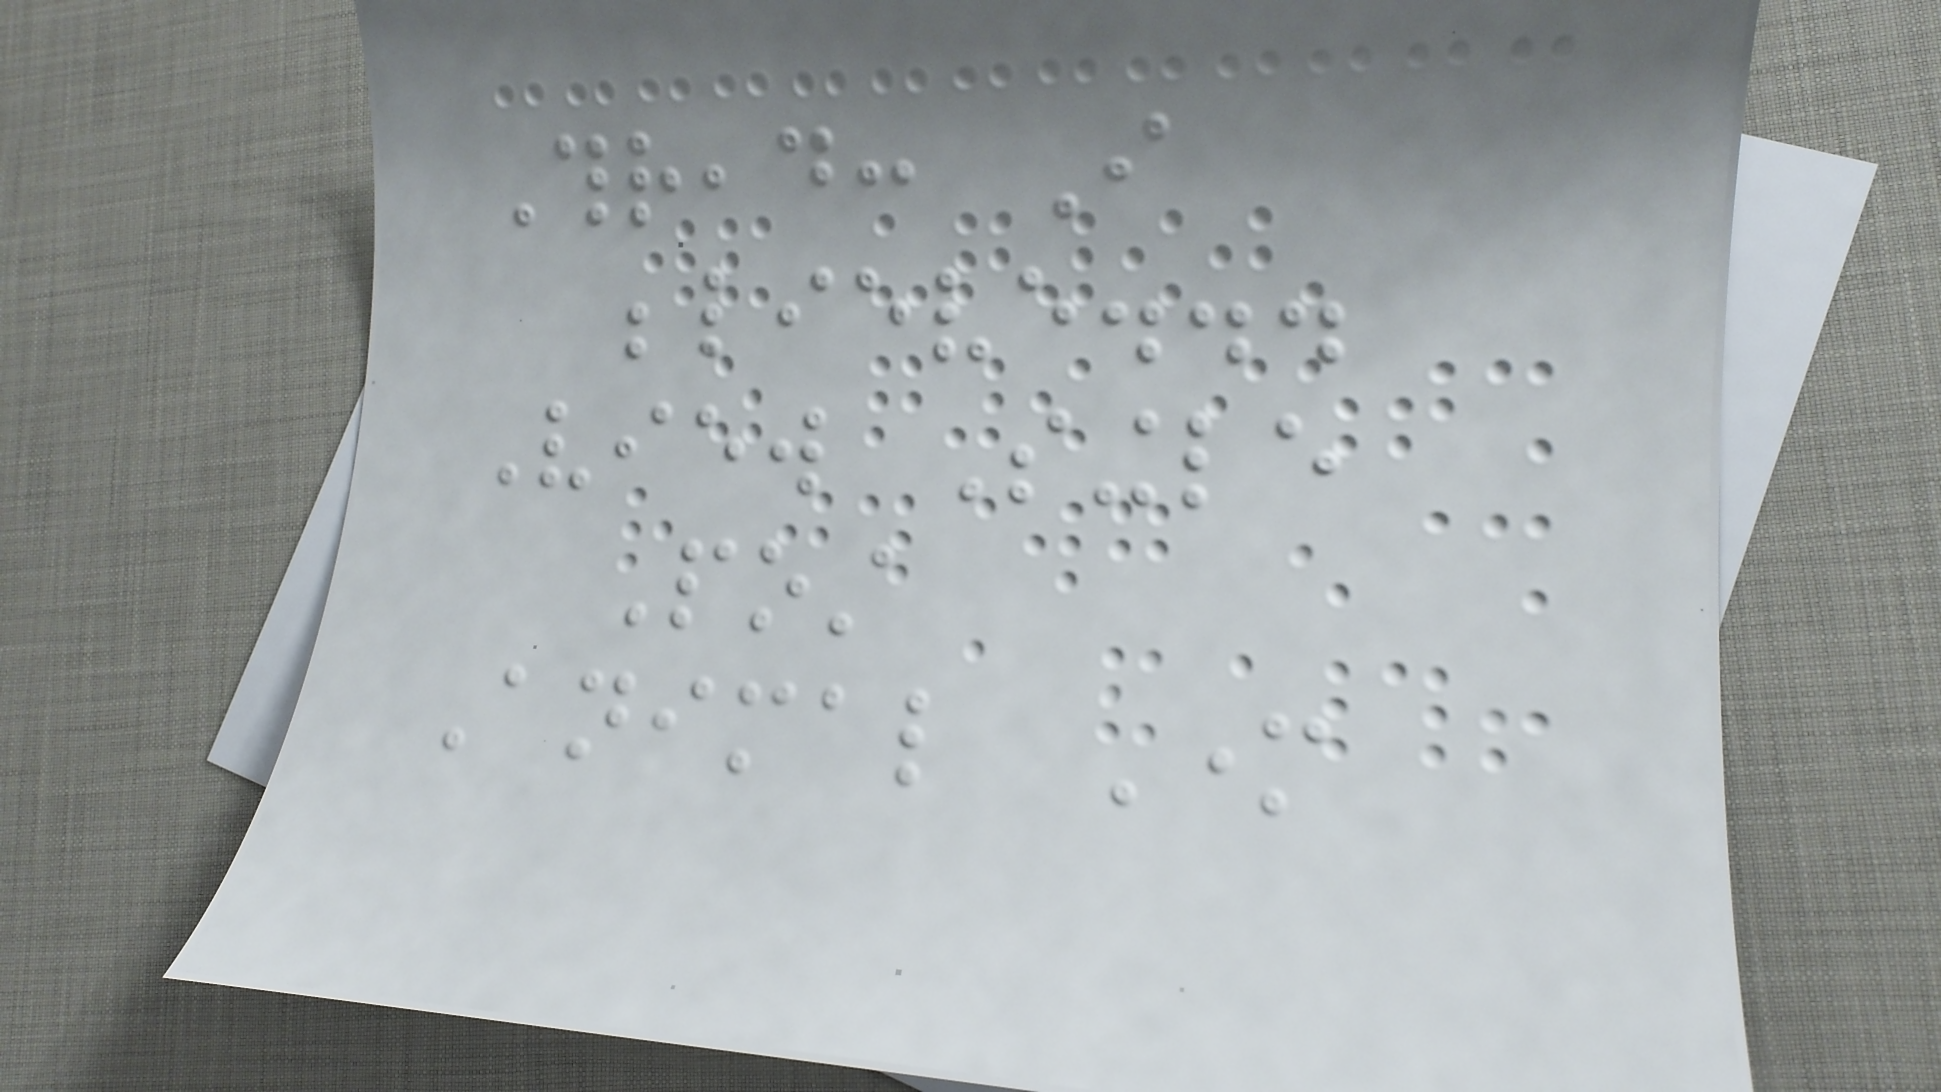Thread: I
believe...
View Single
Post
Animal Mother
